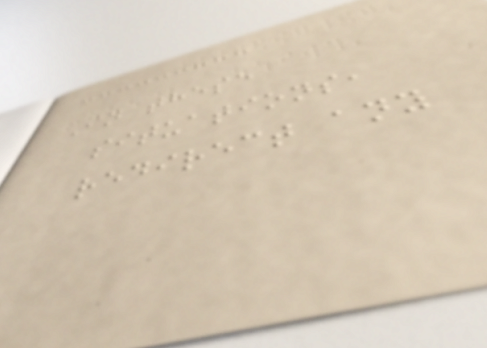In these
situations,
redirect any
